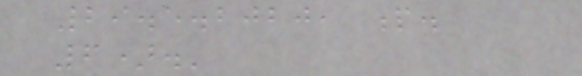29.5.2020, p.
6).'
